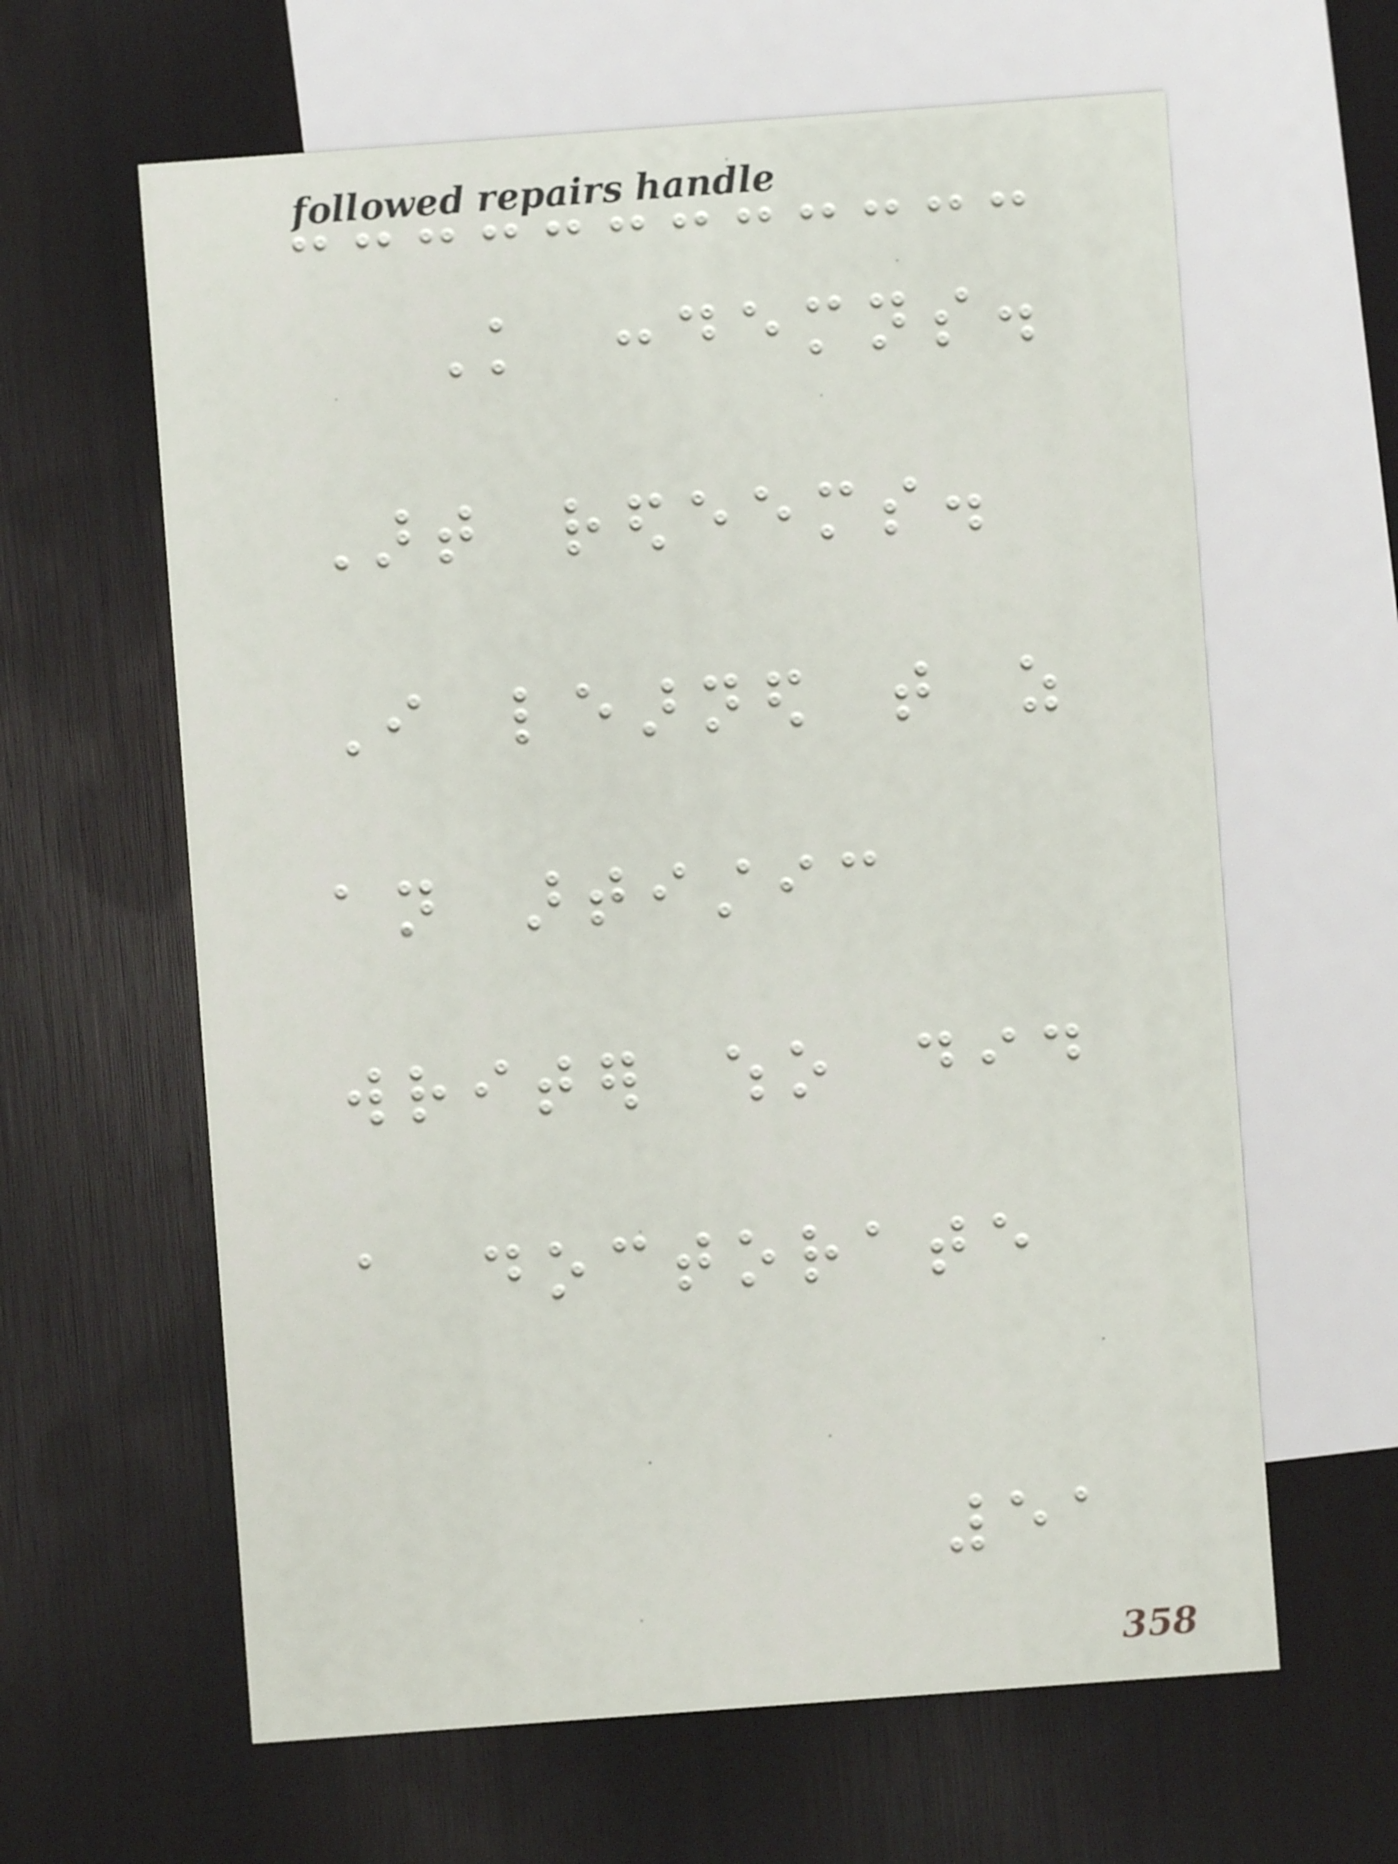Knowledge condemns.
Art redeems.
I learned that as
an artistic
writer who did
a doctorate
51
